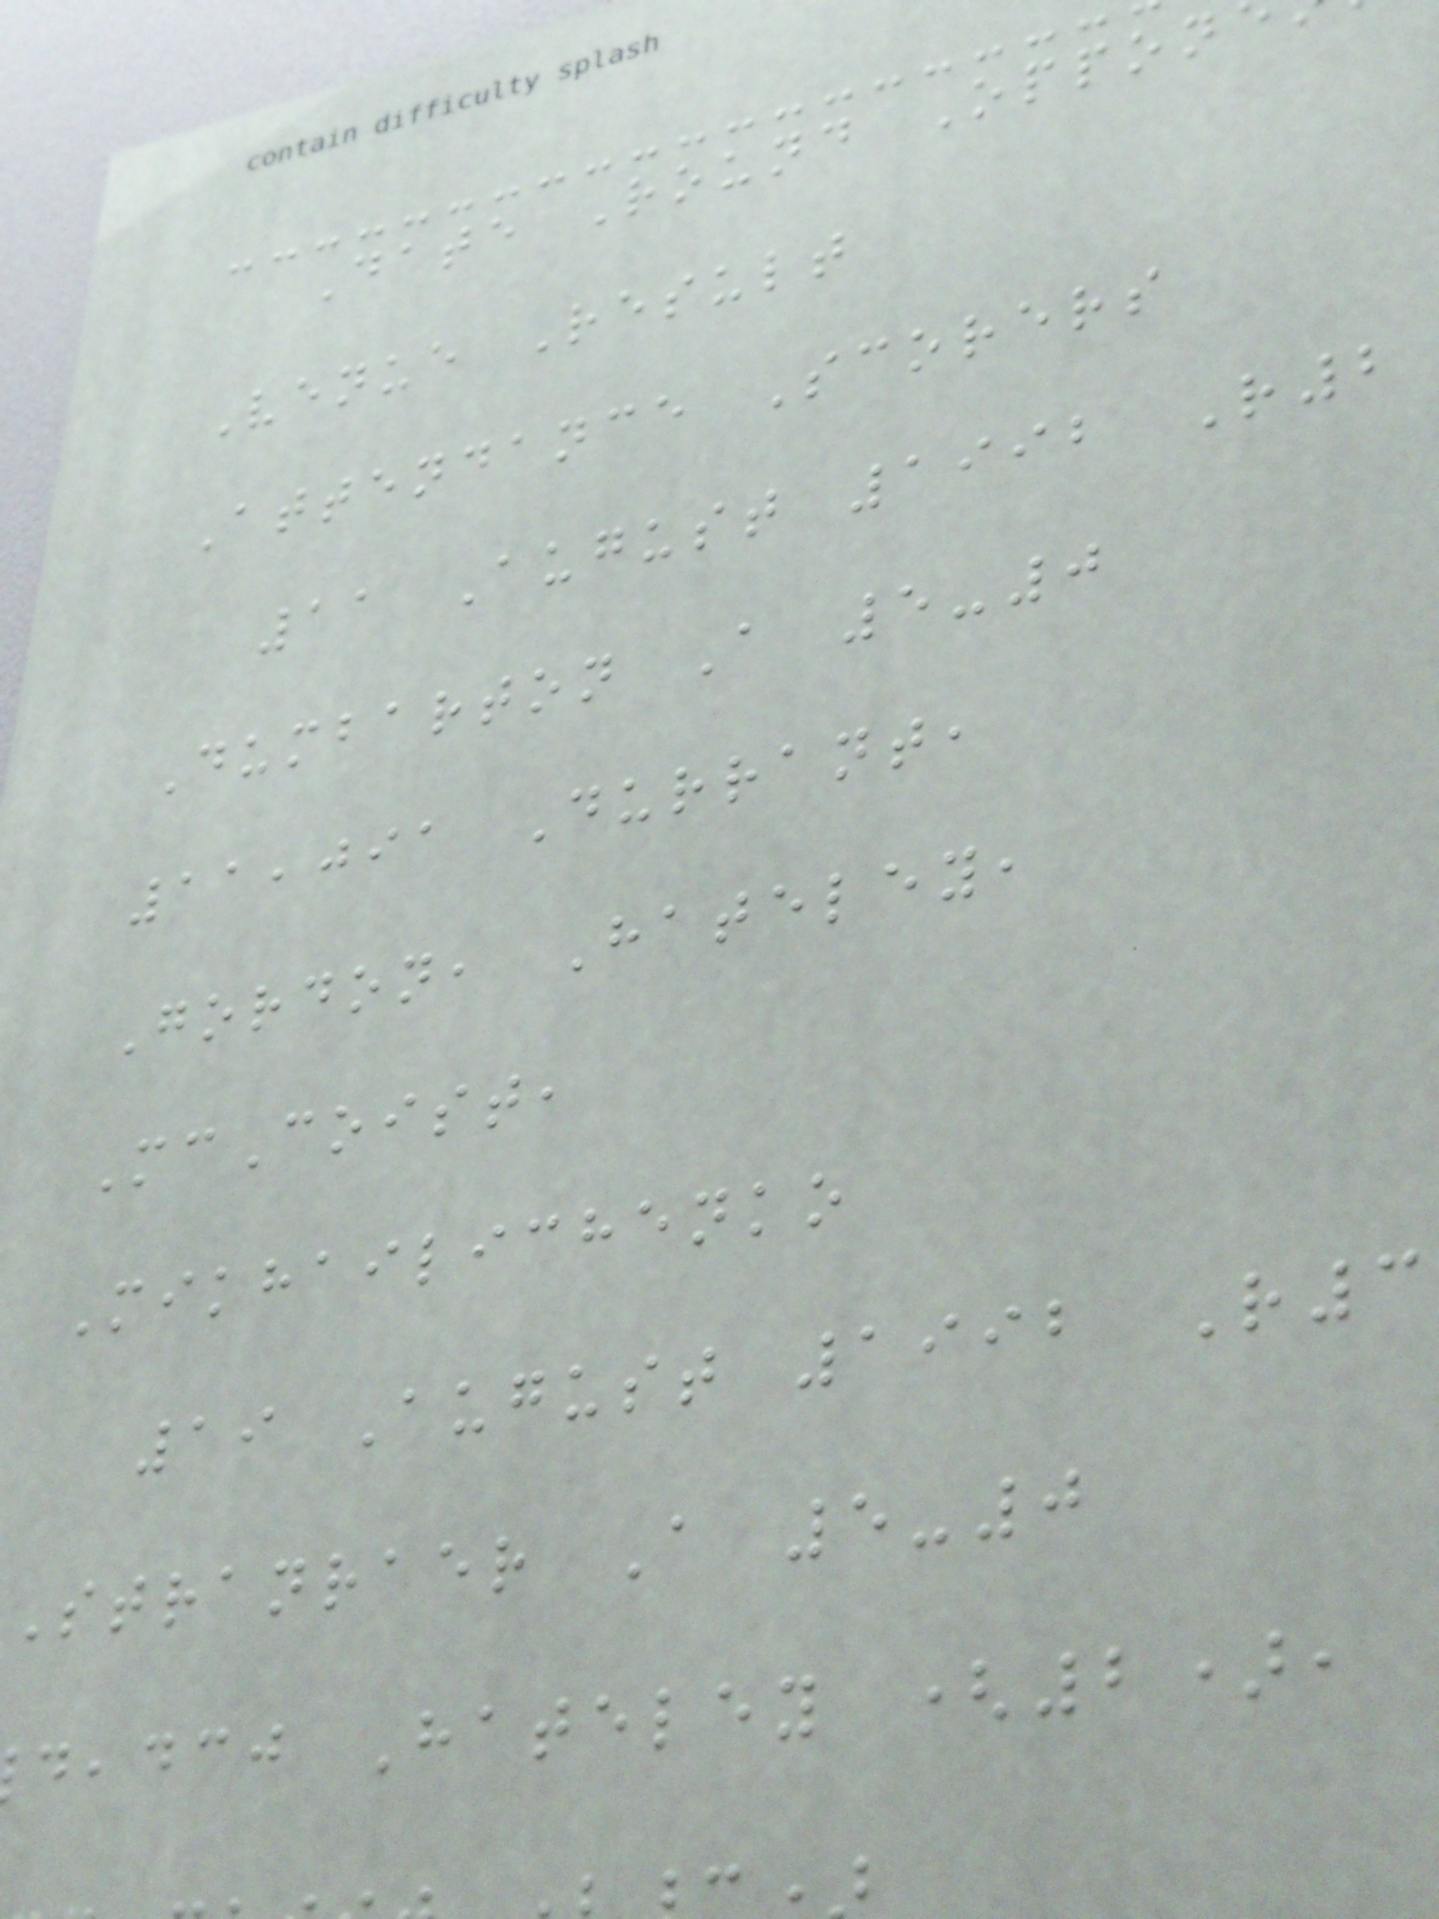Date Round Oppon
Venue Result
Attendance Scorers
11 August 1992 R2
Dumbarton A 5-0
11,091 Durrant,
Gordon, Hateley,
McCoist,
Mikhailichenko
19 August 1992 R3
Stranraer A 5-0
,dcj Hateley (2),
